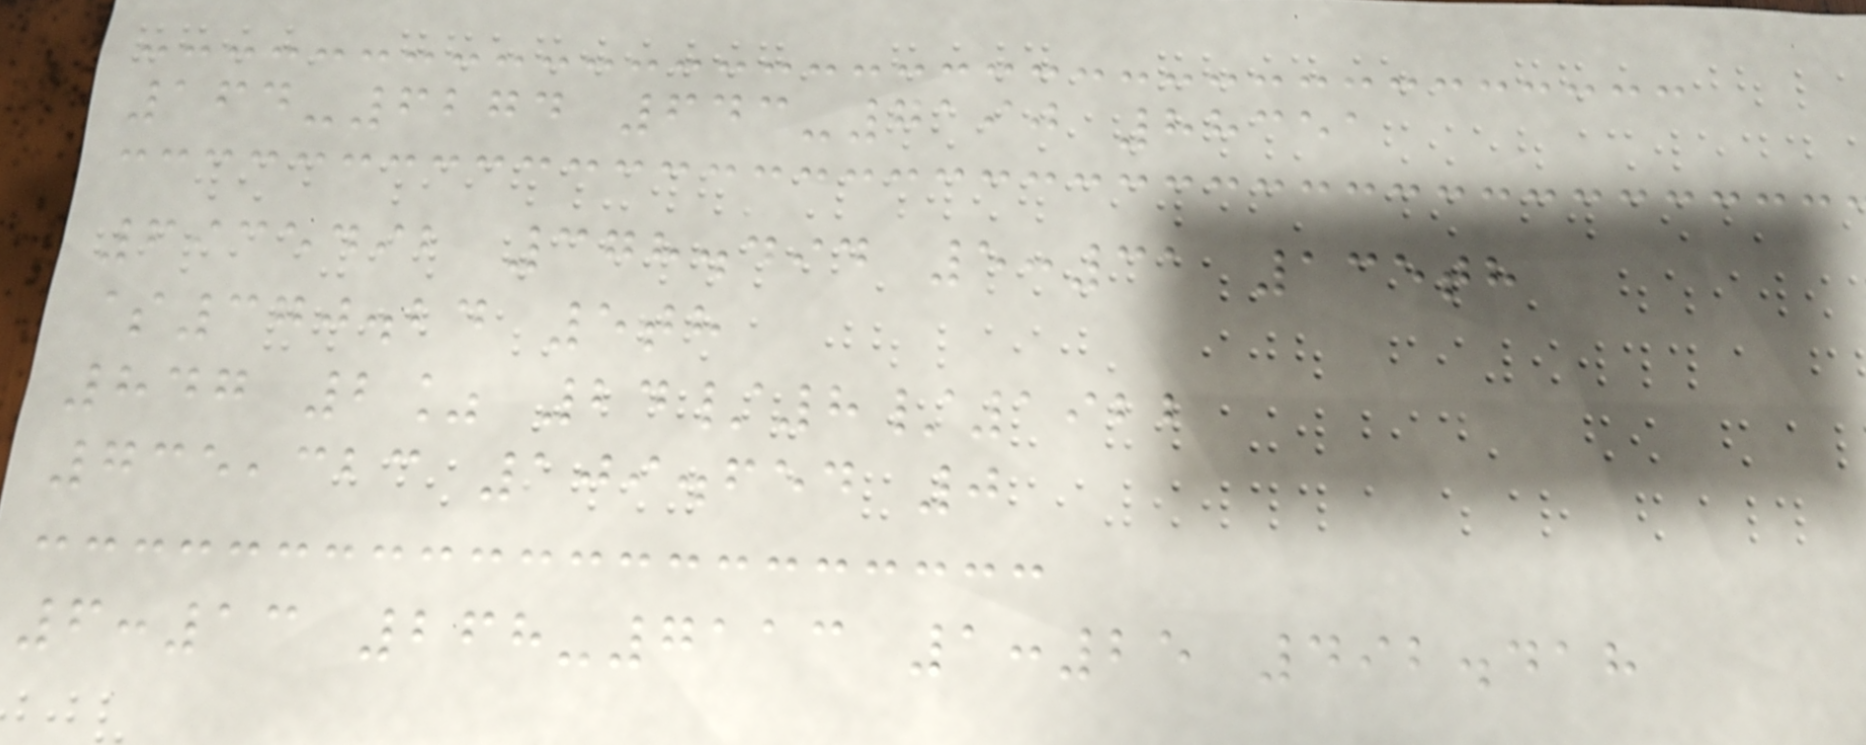164-6274 643-7190 88351
6935492 378.494 5:31 135th
$370.24 5th
847 2% 24/8/1922
735,323 109.654 0
6:13 268-7113 1:25 492.418
